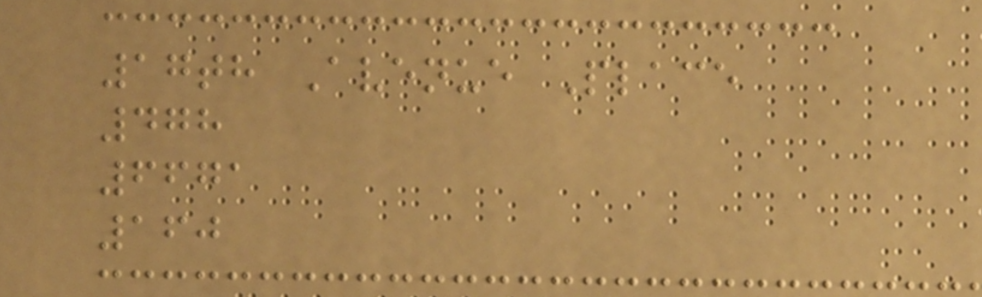17th Avenue Place
478
6671
160
